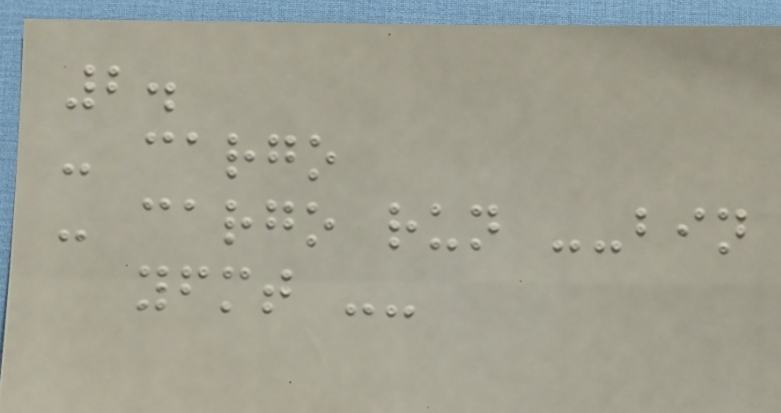2.
- cargo
- cargo run --bin
yfmt --
